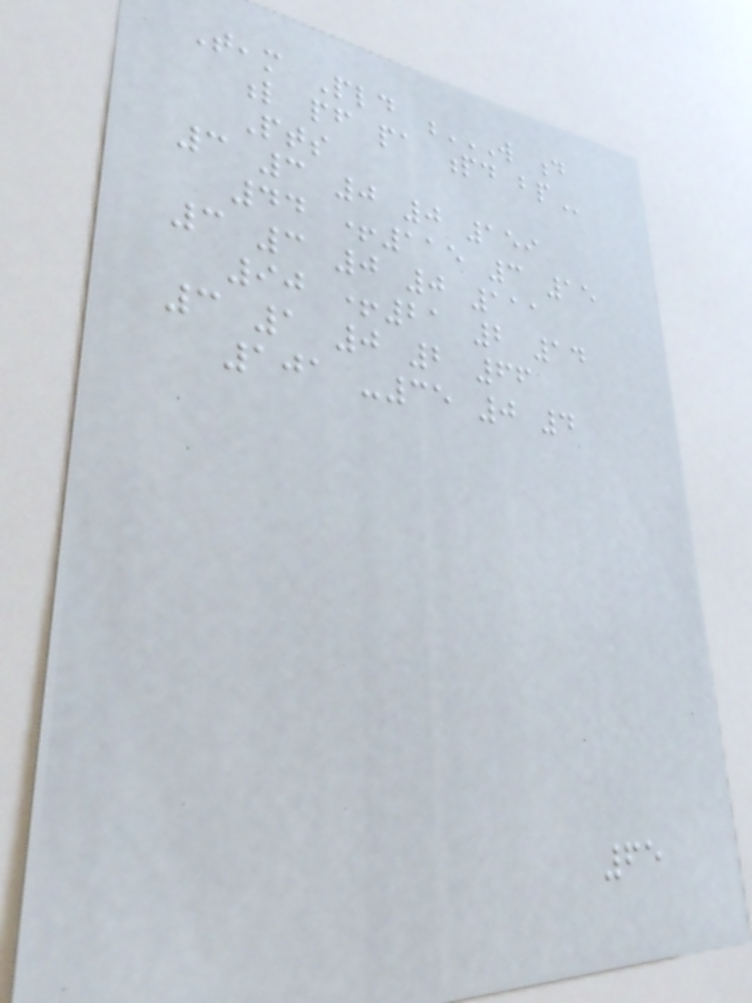Team Pld W D
L PF PA PD BP
Pts
3 3 0 0 159
44 +115 3 15
3 3 0 0 111
90 +21 2 14
3 1 0 2 66
101 -35 0 4
65
